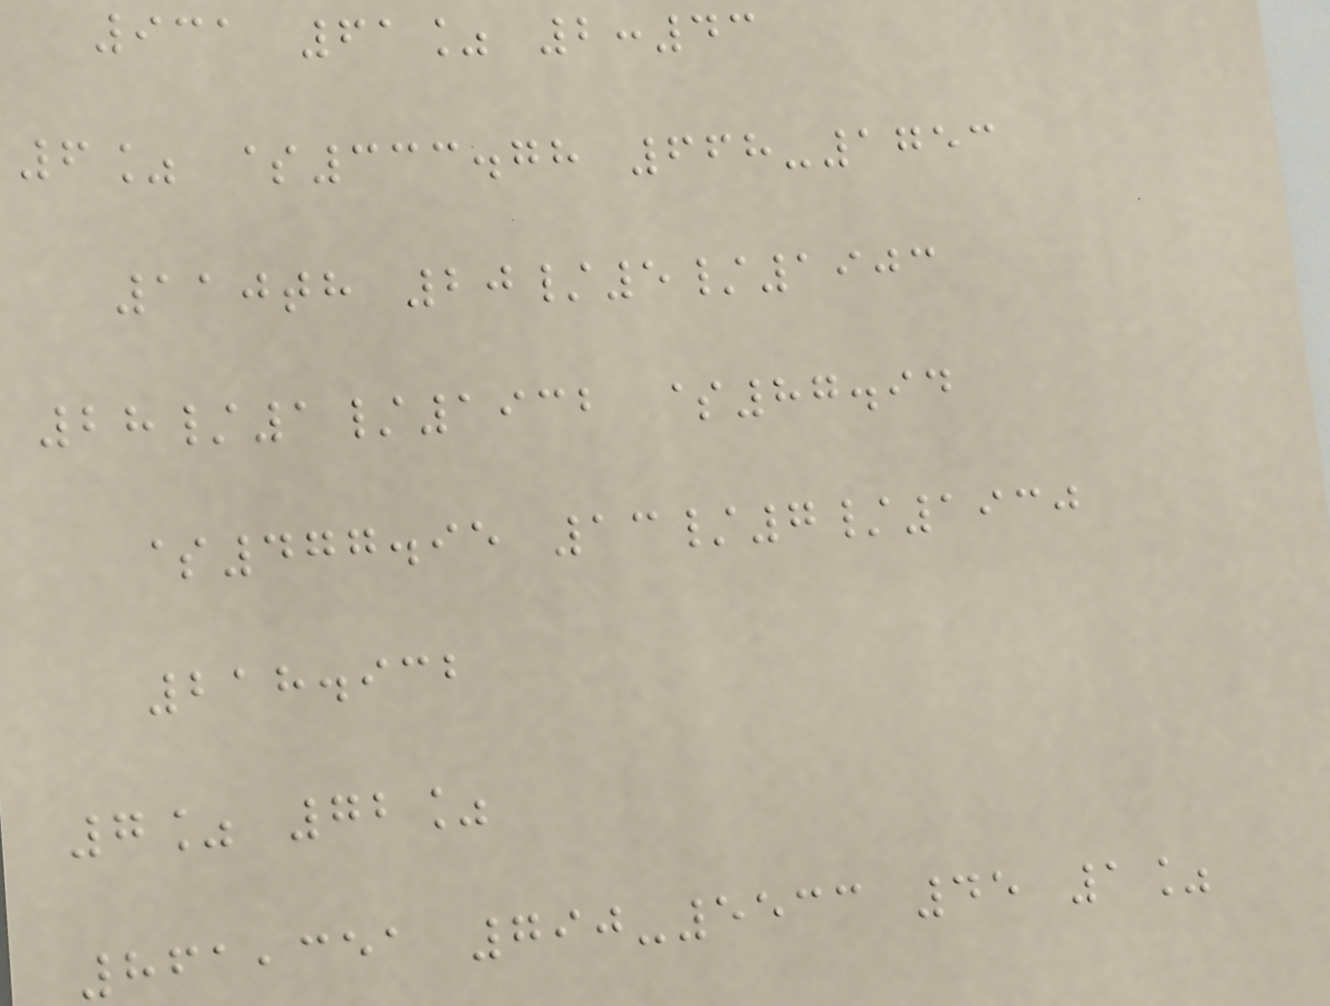931 61% 2:43
6% $333.78 668-1753
110th 20/5/1903
28/1/1932 $87.94
$477.95 13/7/1930
218.932
7% 72%
861,351 790-5533 45 1%
